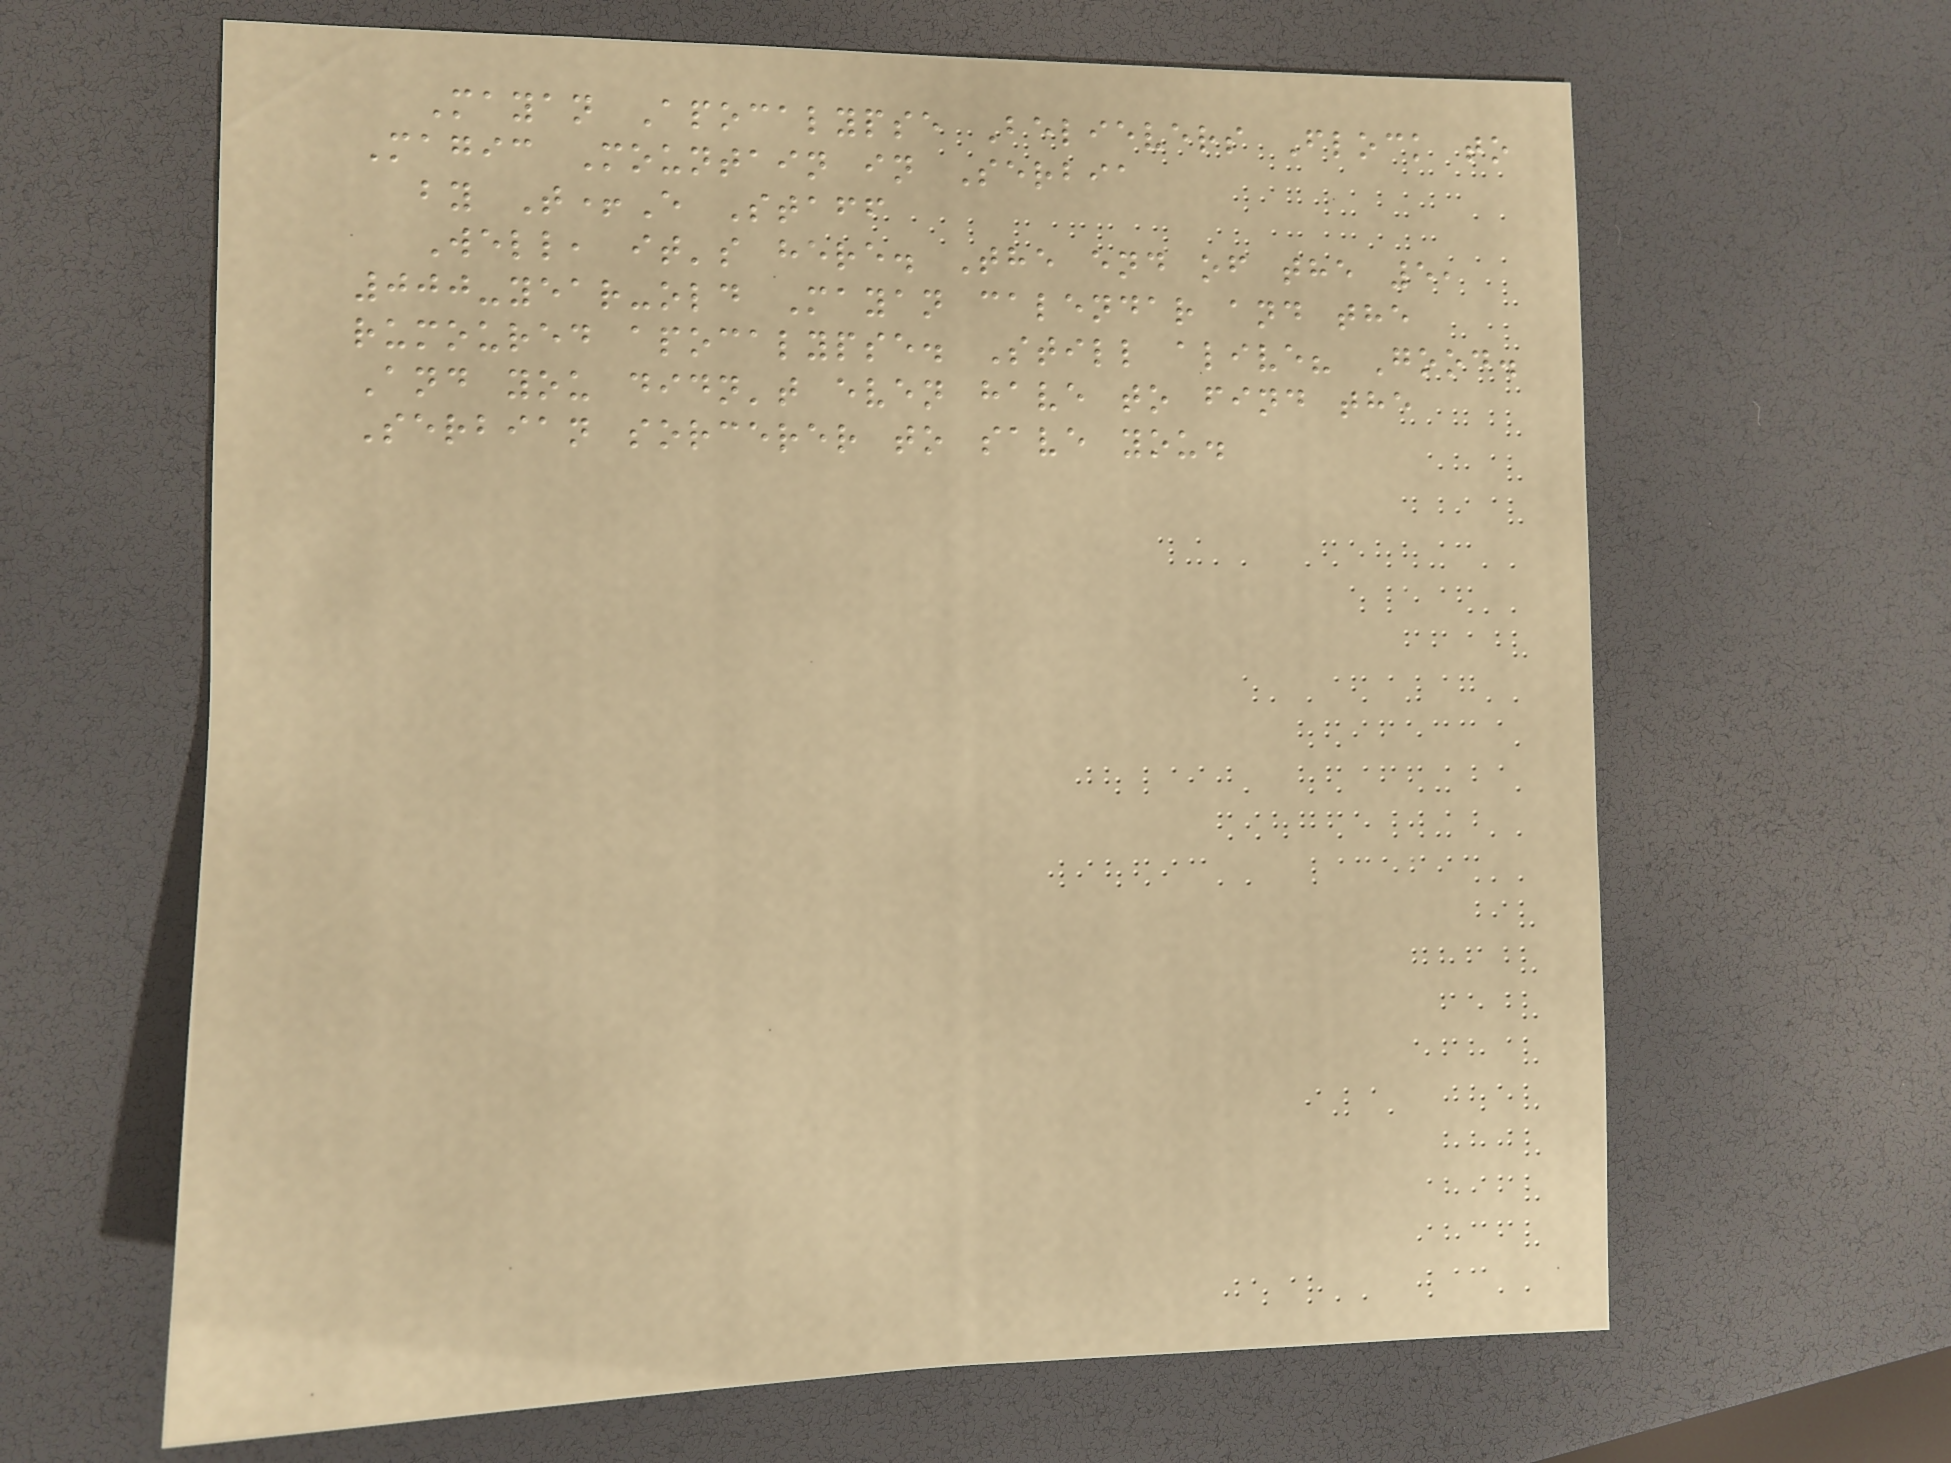Mayan Apocalypse Believers Flock to
Magic Mountain in Serbia
by T+E Staff
Well, it's here. The end of the 5,
000-year-old Mayan calendar and the
rumoured apocalypse. Still alive? Good.
And you didn't even have to find the
Serbian sorcerer to save you.
